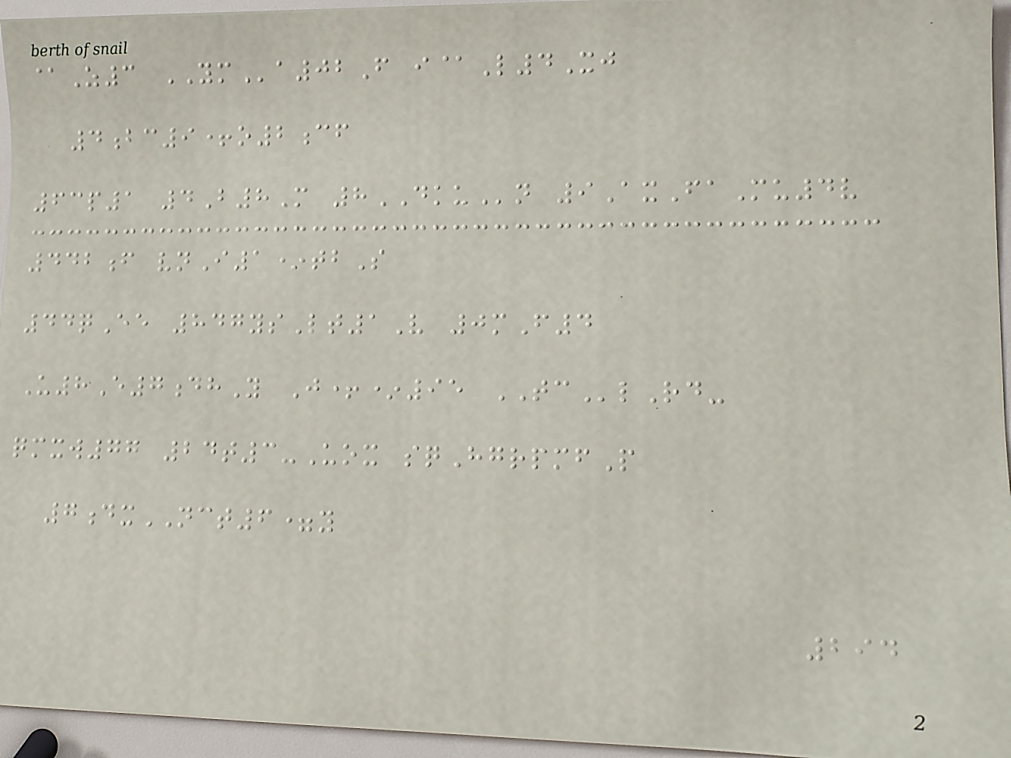@Z3 YMa02F i@L4Xj
4bc9+o2cf
63p1 4B8M 8DKUn 9AxFaMu4v
442f vnI1*tbS
44qEe 847ysLt1V 0mF4
U8E7dhY J+*95 TClRd-
qmxw77 24t3-Uox sqHgrpmfP
7dxNCT6=y
294
